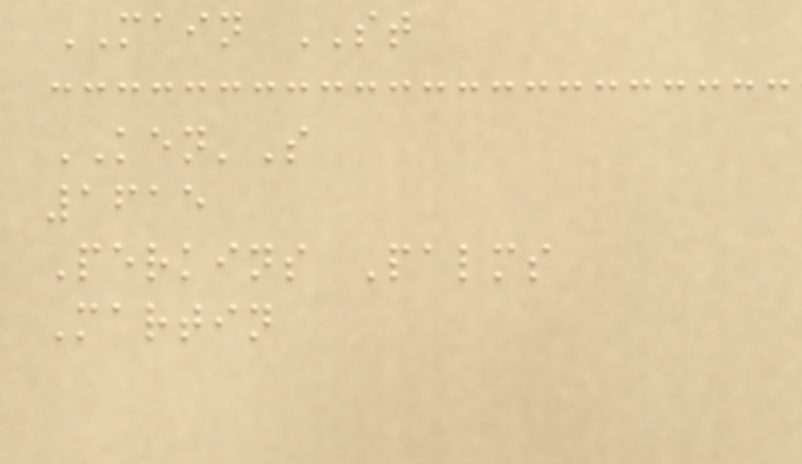MAIN ST
KEN'S
1615
Perkins Palms
Martin
